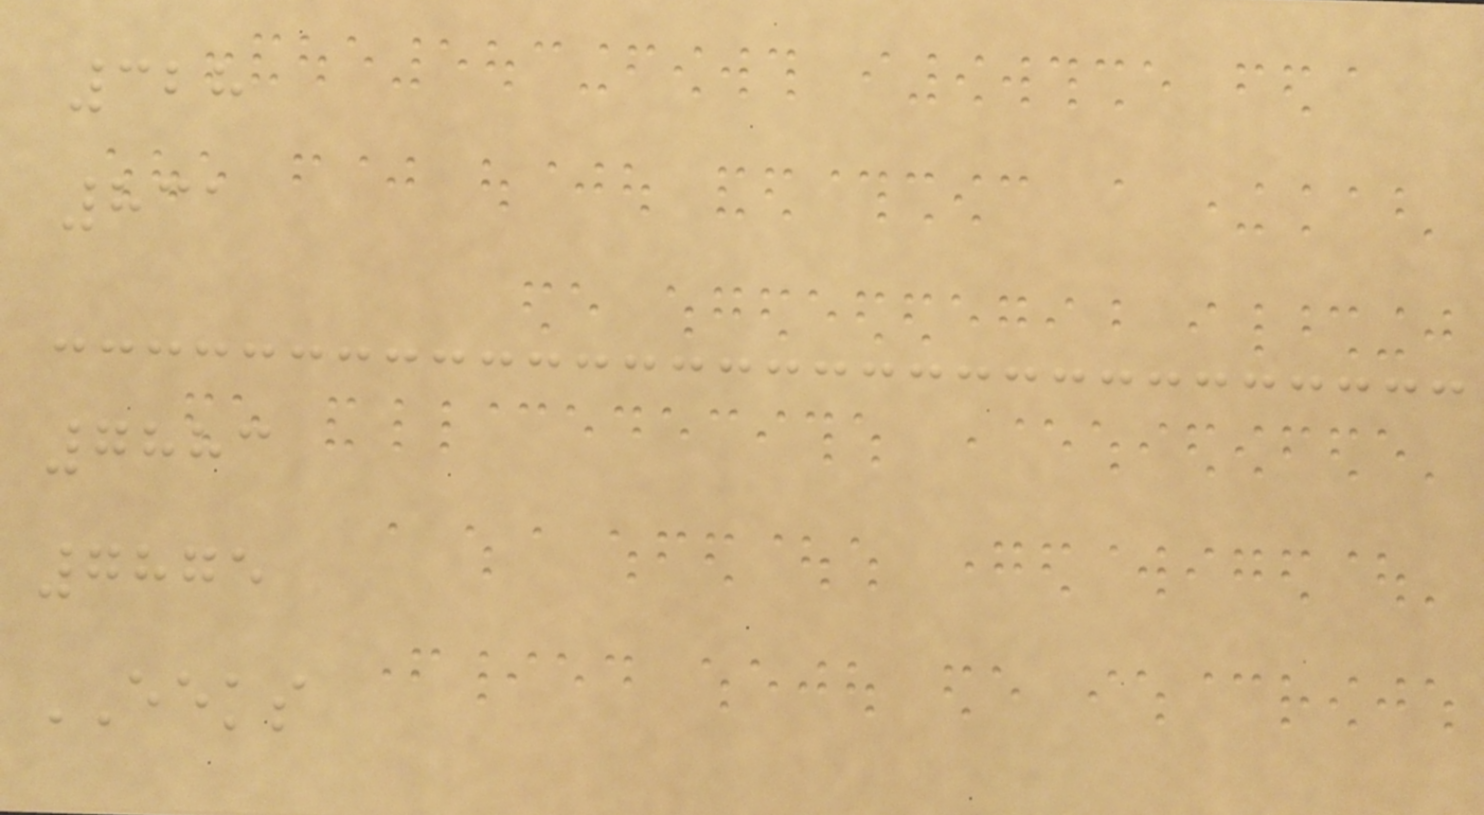328
831
7883
7875
EEKS
